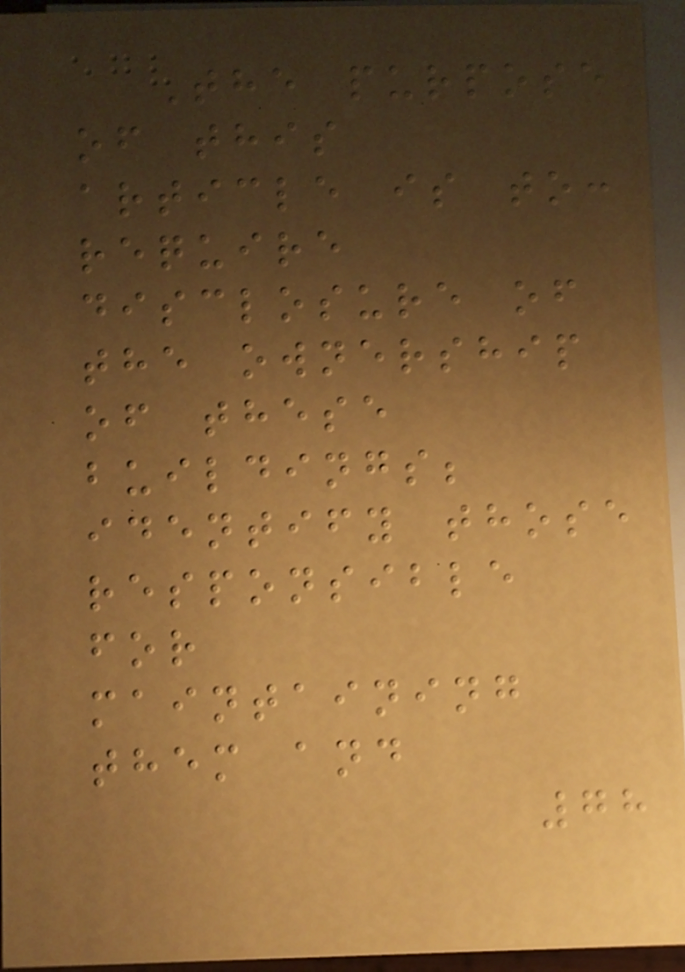The purpose
of this
article is to:
require
disclosure of
the ownership
of these
buildings;
identify those
responsible
for
maintaining
them and
78
